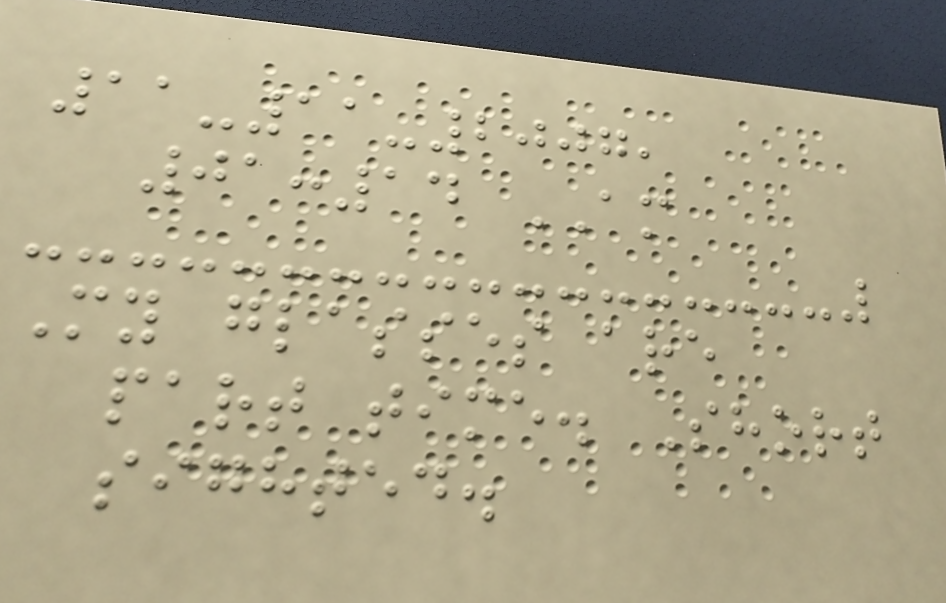11-11-2007,
01:14 AM
My glasses are
part time. Short
sighted.
